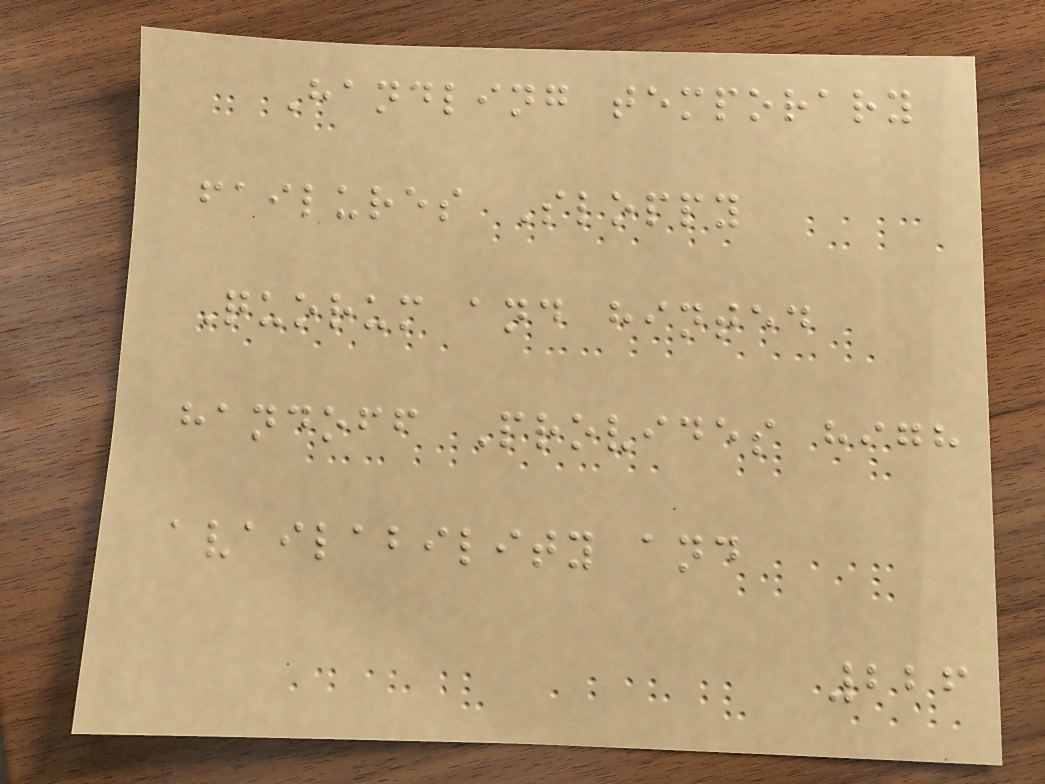Handling temporary
failures Sloppy
Quorum and hinted
handoff Provides high
availability and
226
